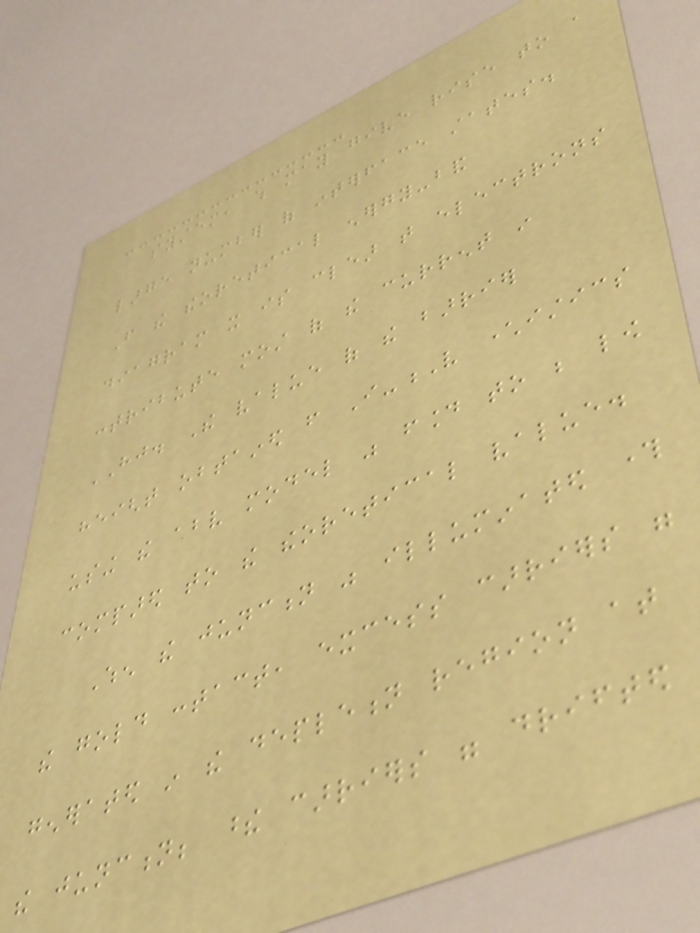system, which may give rise to a
large number of interface states.
From the theoretical energy-band
diagram it is clear that electrons
contribute most of the current in
HJ. The value of the barrier
height obtained from I-V characteristics
using the above model was found to be low
compared to the theoretical value.
When the junction was illuminated through
the gold contact, excess carriers were
generated in the depletion region at
the junction; these carriers were drifted
